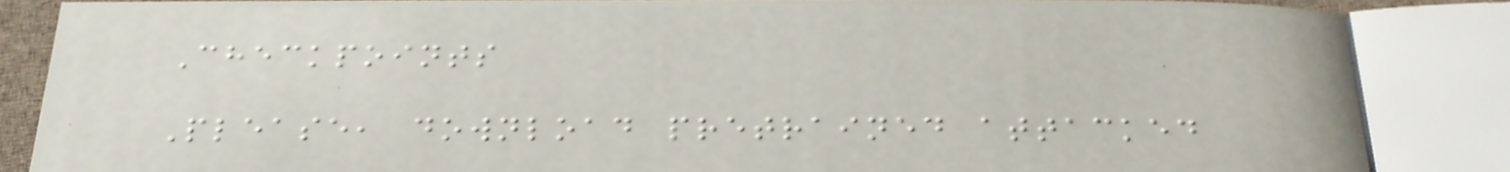Checkpoints
Please, download pretrained attacked
